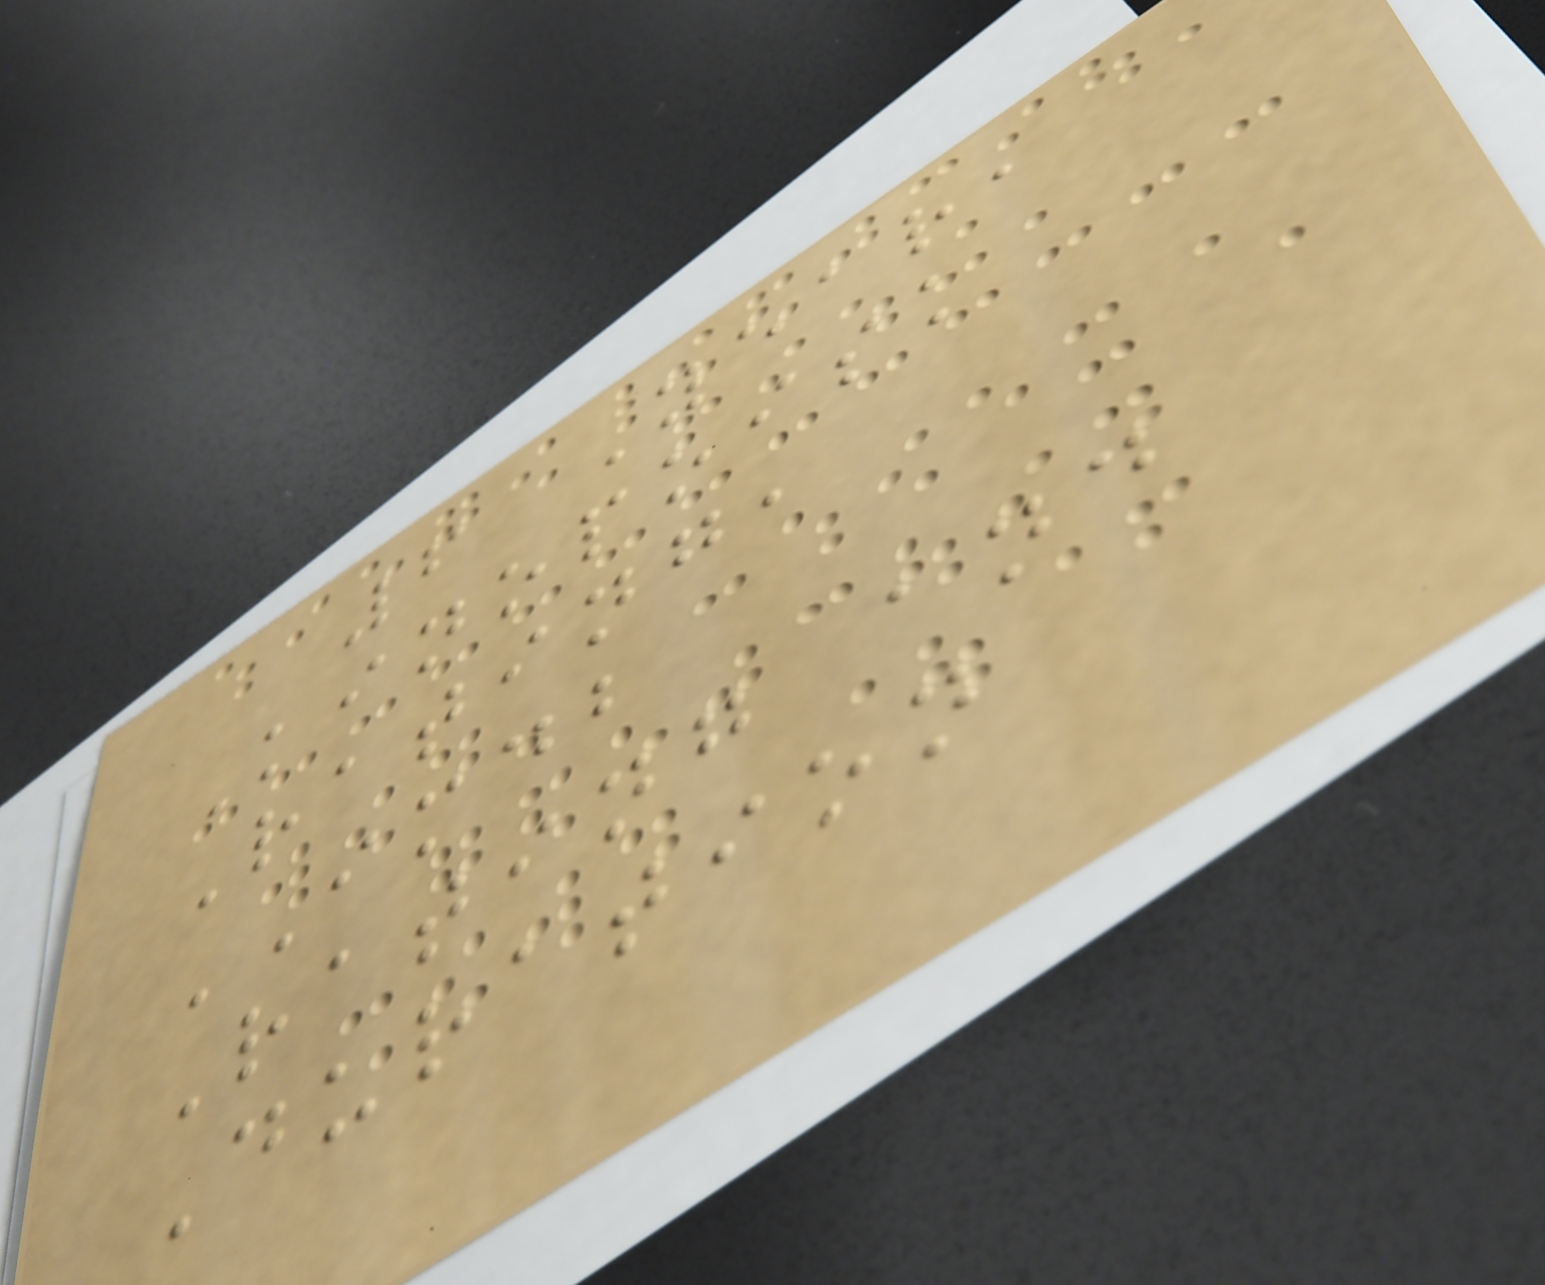6 Year,
Kinopoisk
Rating,
IMDB
Rating and
Duration
